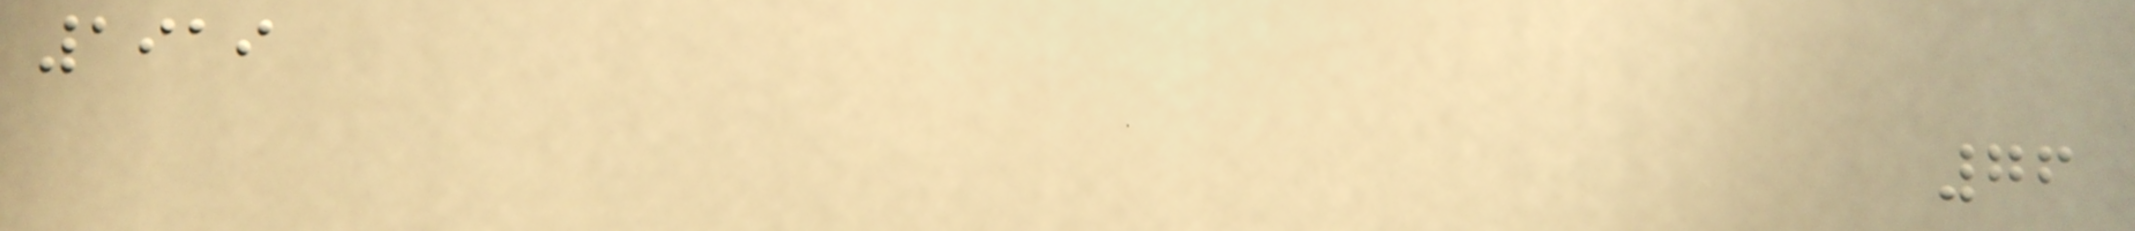1919
76
